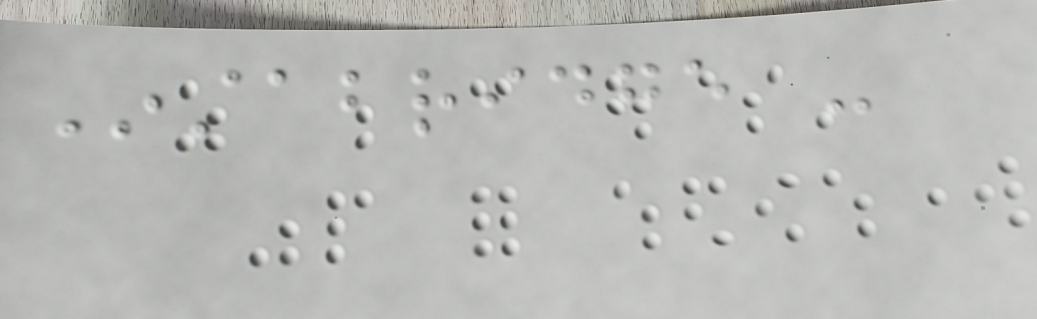Instabridge -
